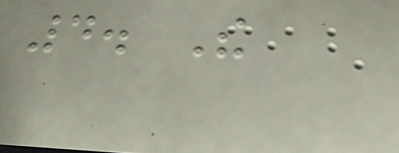4. The
